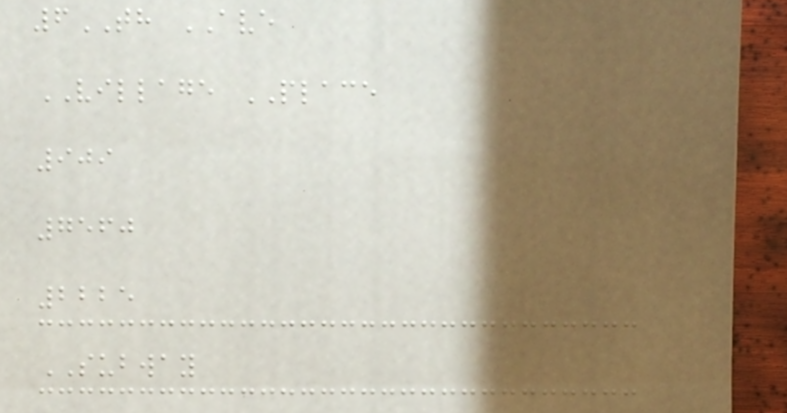6TH AVE
VILLAGE PLACE
909
7560
2225
SUBWAY
